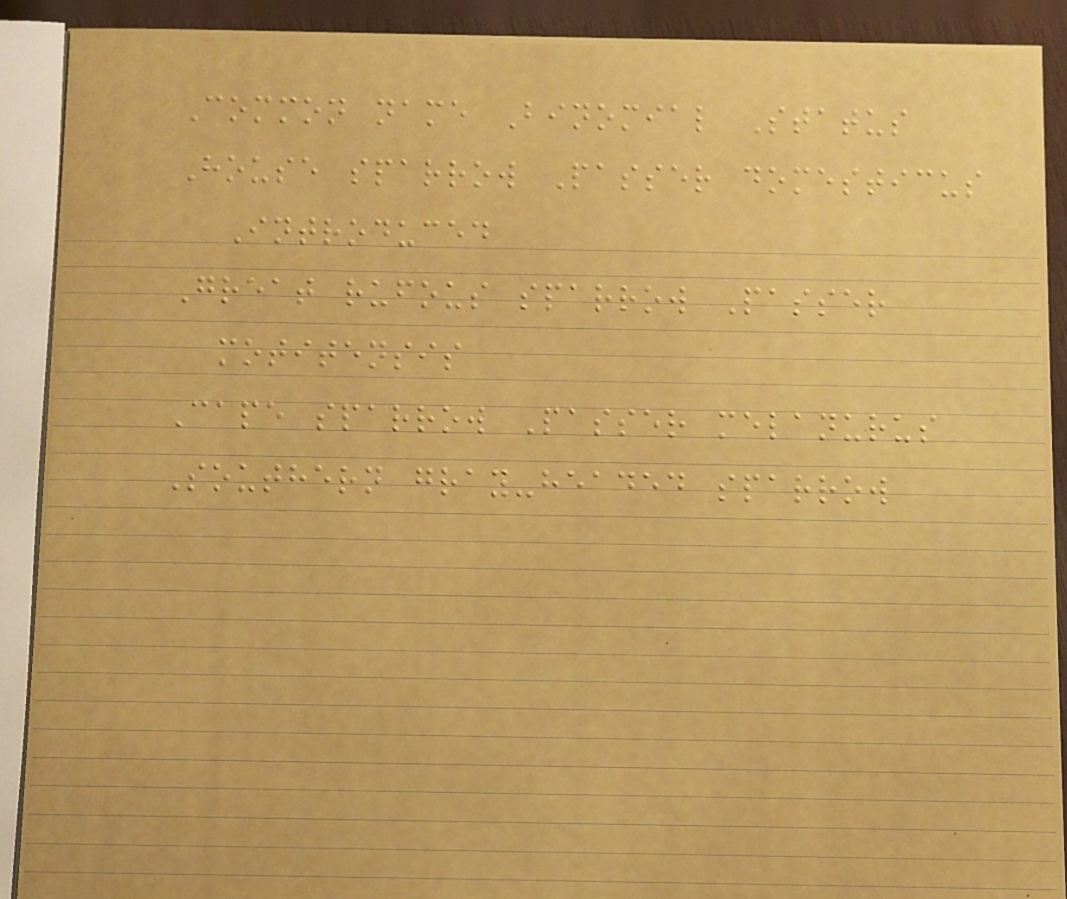Common name Binomial Status
House sparrow Passer domesticus
Introduced
Great rufous sparrow Passer
motitensis
Cape sparrow Passer melanurus
Southern gray-headed sparrow
